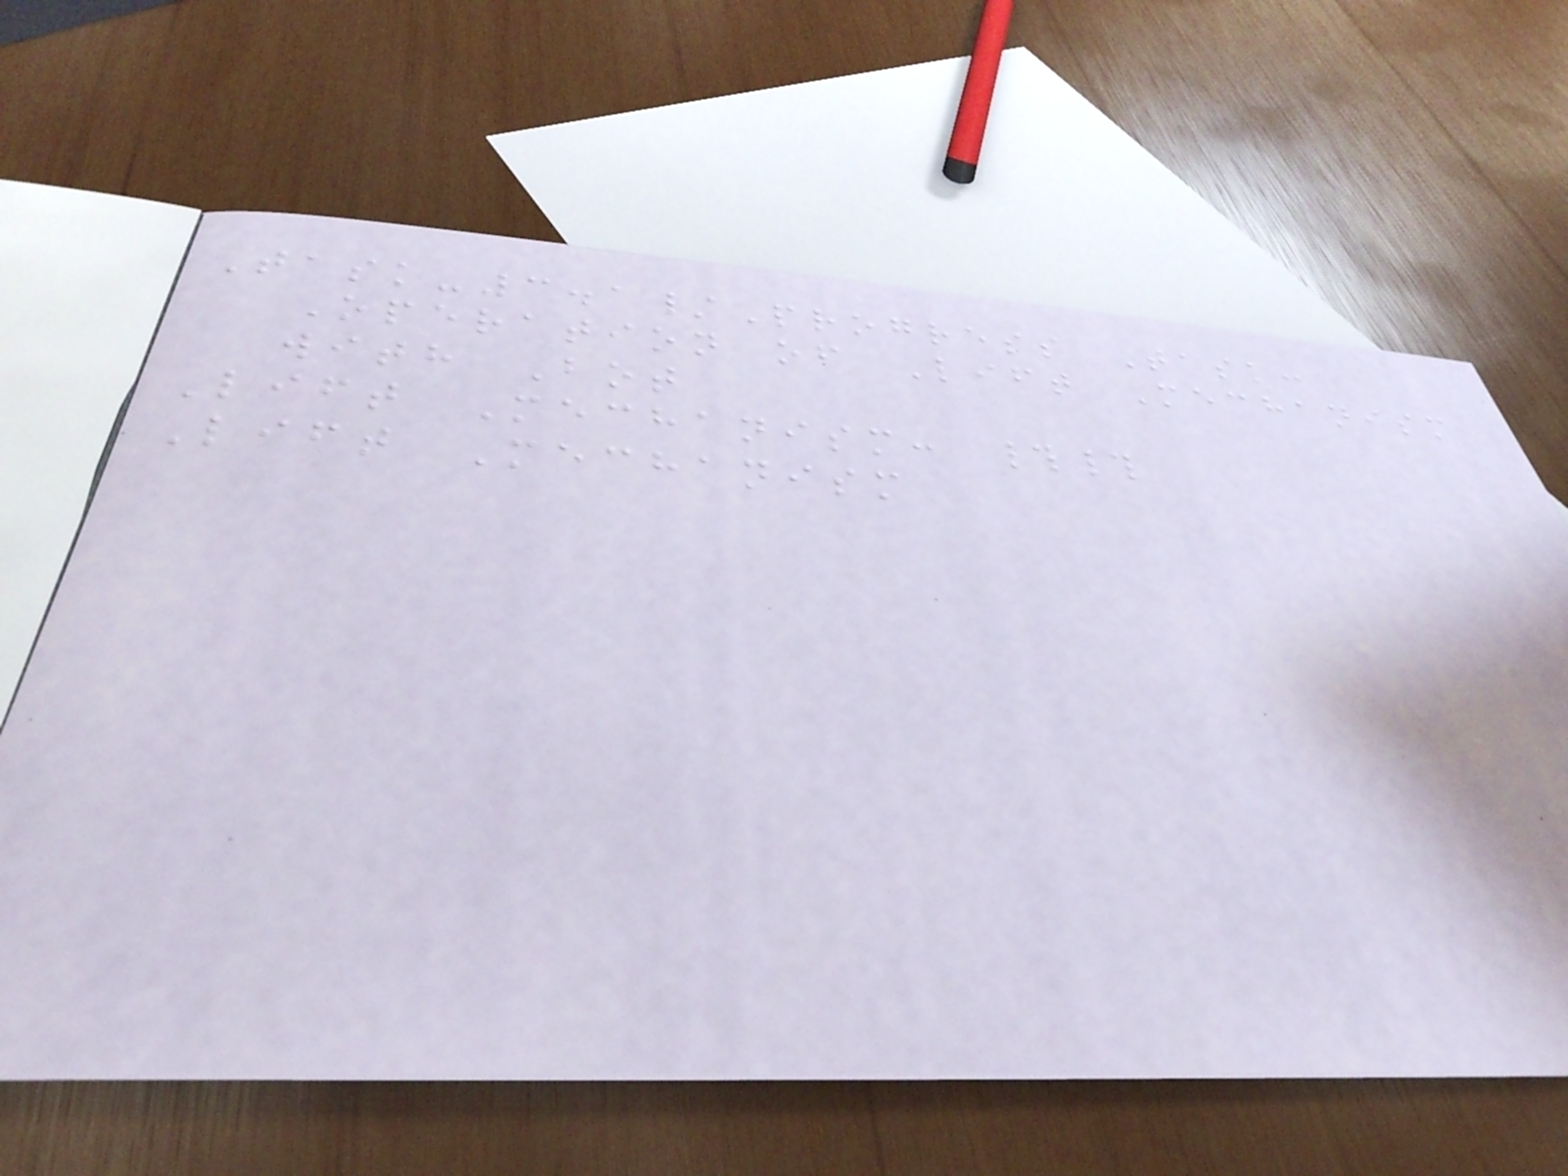Task-3.1/Progress Task:
Operation of Lift Mechanism
with Bot
Lift Mechanism: ##
Lift Mechanism
